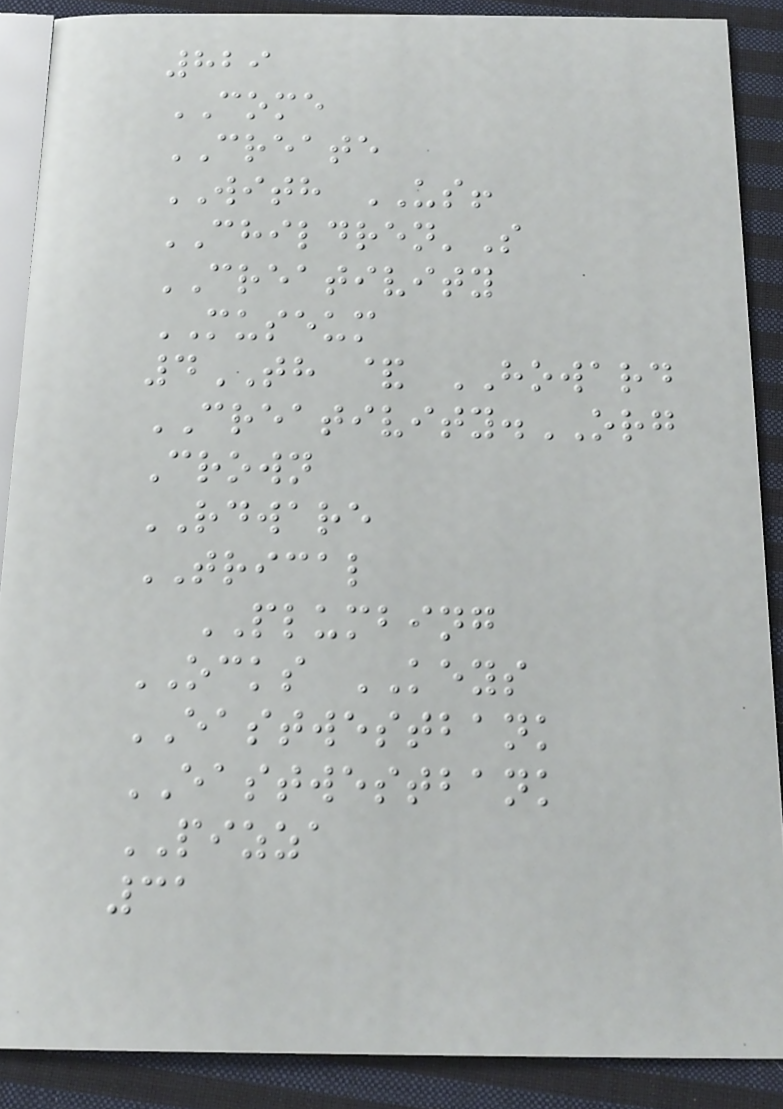829
COME
CREATE
WITH US!
CHILDREN'S
CREATIVITY
MUSEUM
4TH & HOWARD
CREATIVITY.ORG
Crown
RDWARE
TRICAL
PLUMBING
OCKS KEYS
EASTWESTBANK
EASTWESTBANK
PIZZA
31
